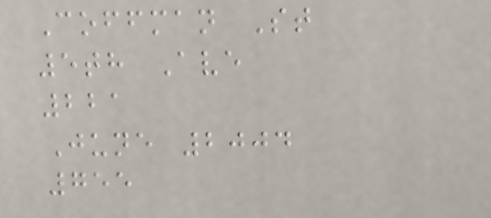Coffman St
5th Ave
221
June 2004
755
